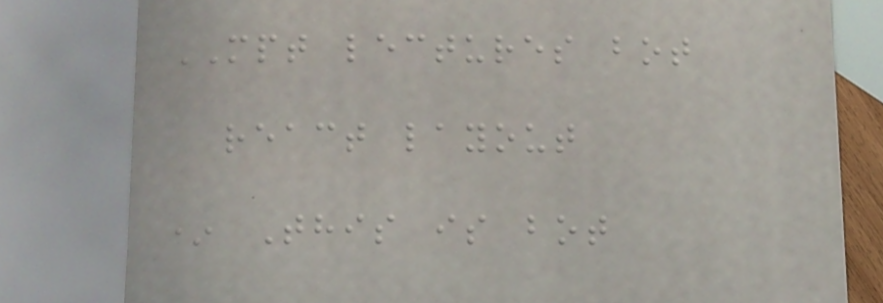MPT lectures bot
react layout
* This is bot
